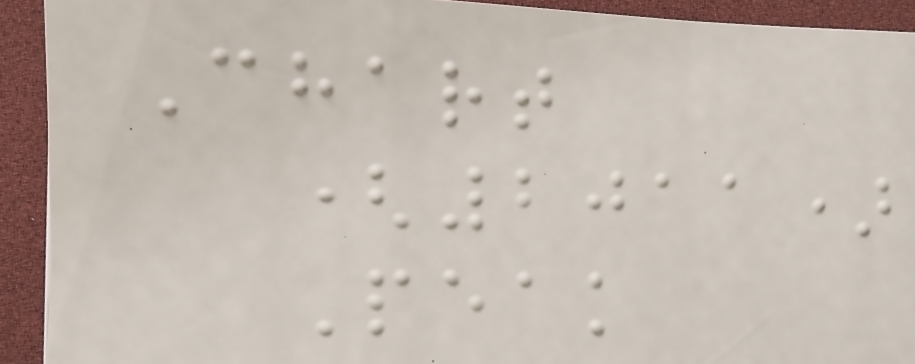Chart
(2011)
Peak
